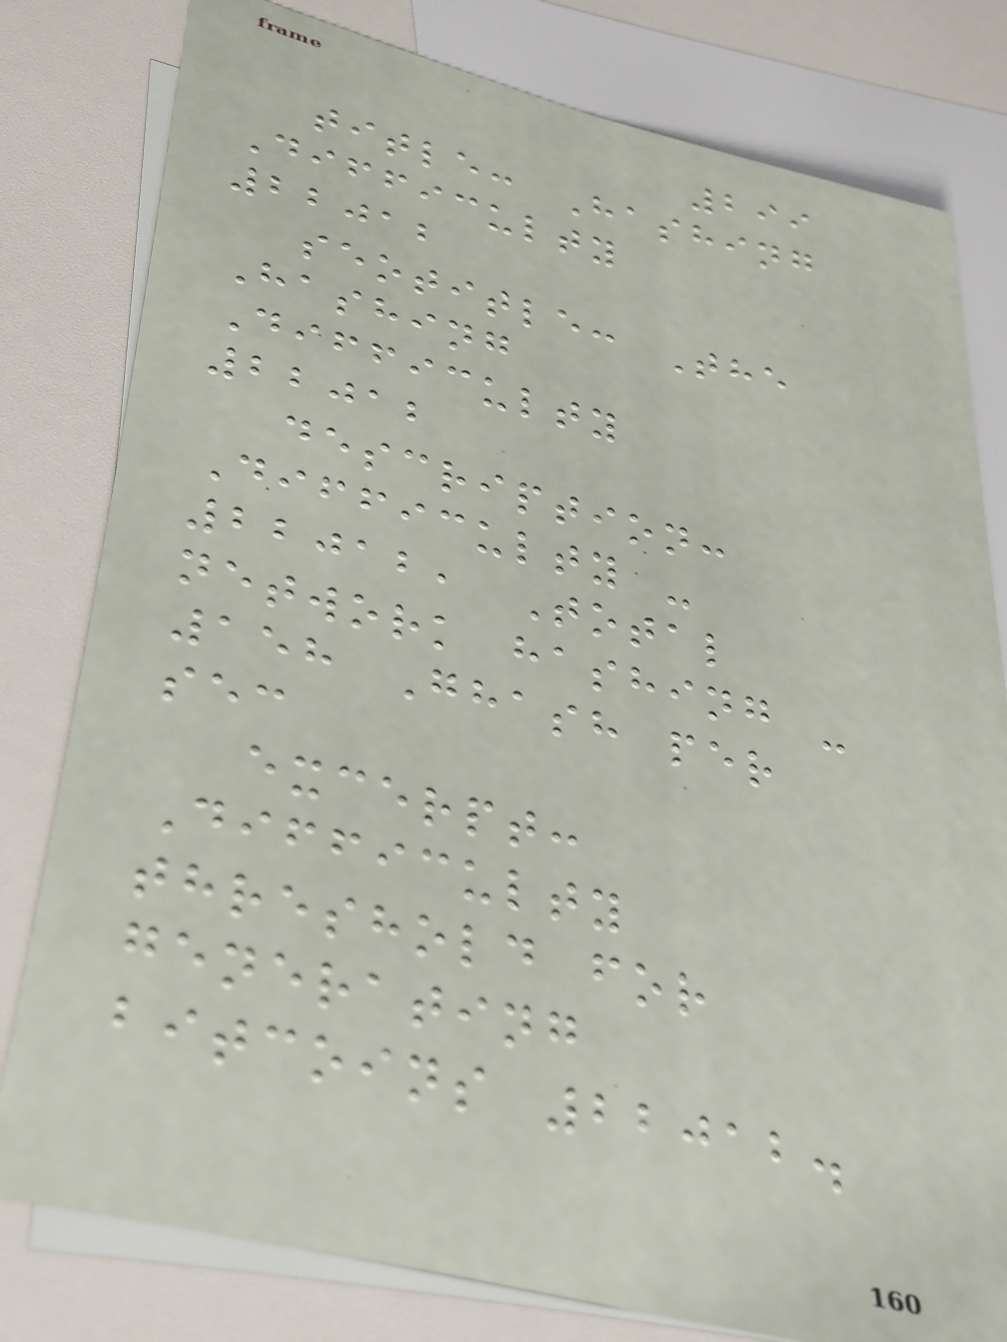299
title: Hashing
Difficulty
22012
seotitle: The
Hashing
Difficulty
22012
description:
Difficulty -
22012, Total
network hashing -
158 Ghash per
sec
excerpt:
Difficulty
threshold for
generating
bitcoins 22012.
